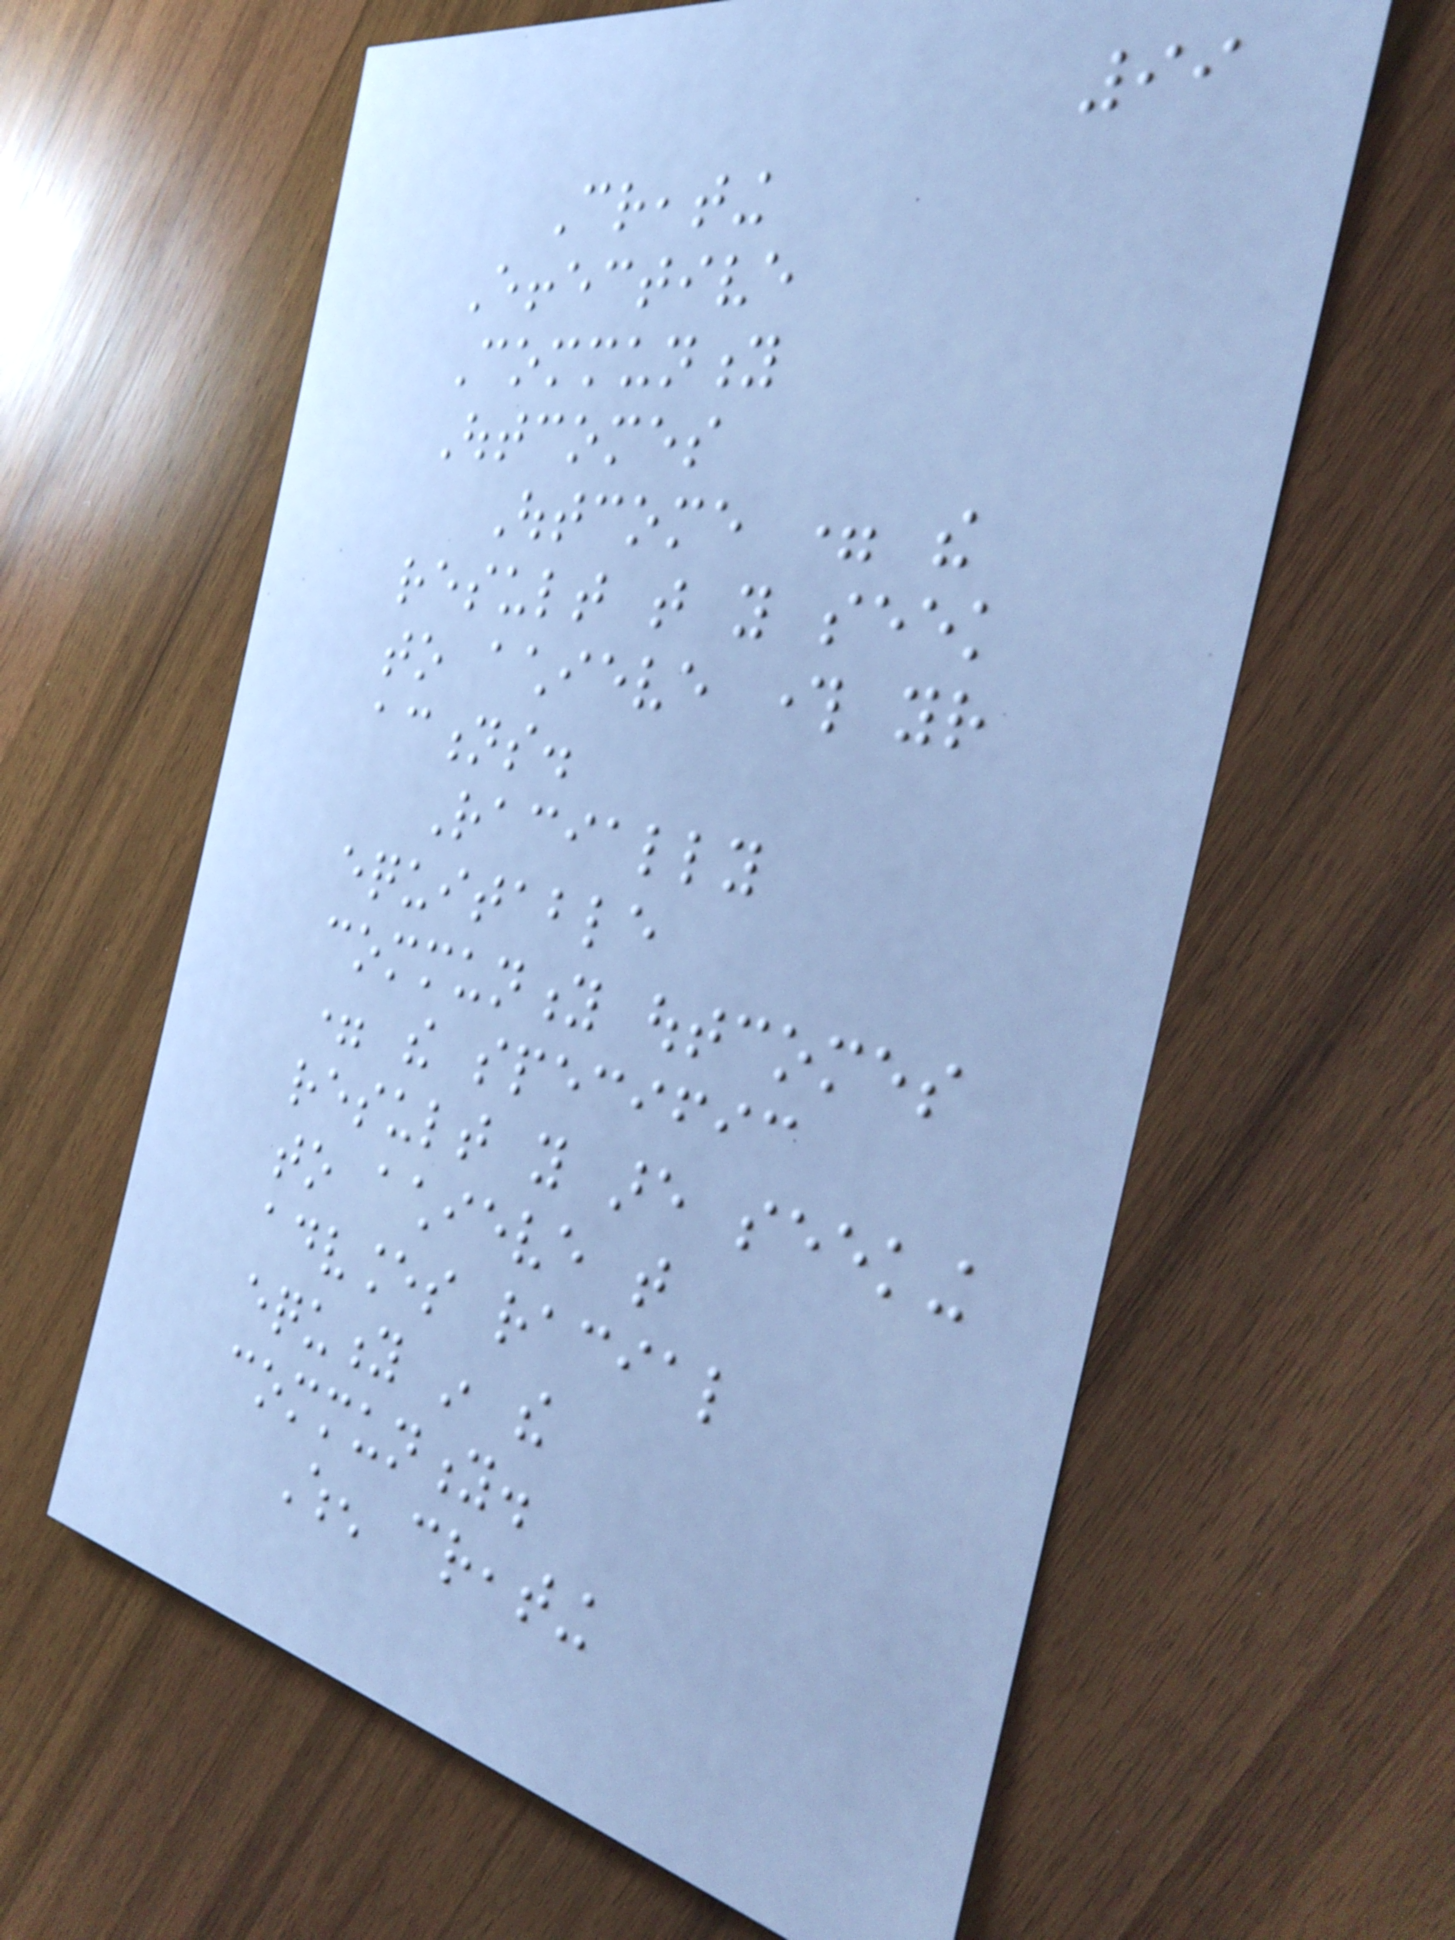99
Creating
Effective
Community
Outcomes
Outcome = the
result that you seek
to achieve through your
actions.
Racially
equitable
community outcomes
= the specific
result you are seeking
to achieve that
advances racial
equity in the
community.
When creating
